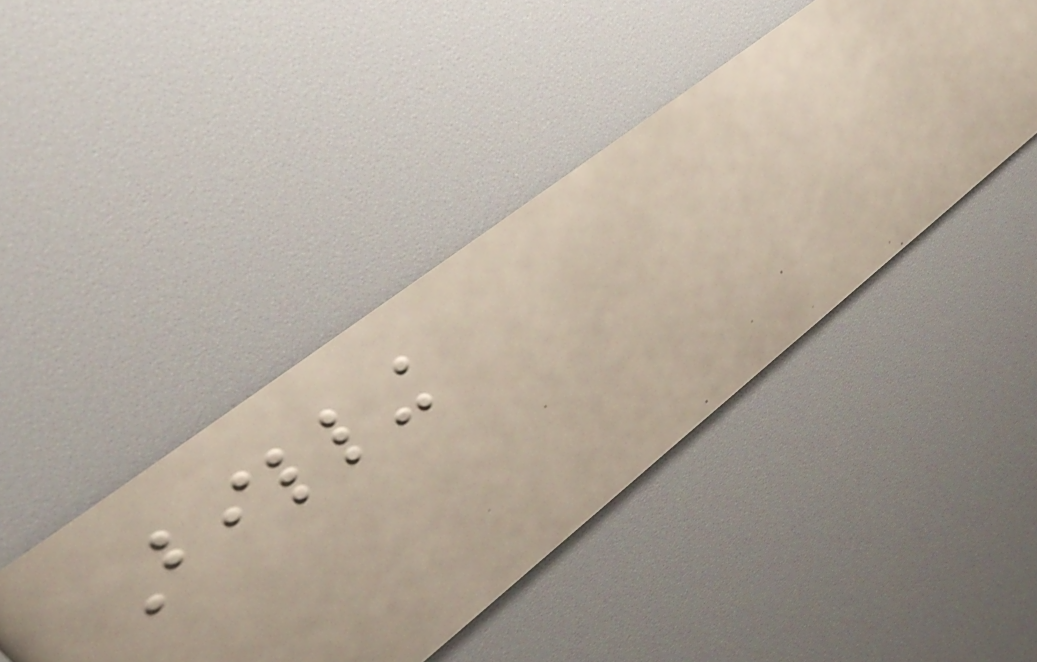Billing
